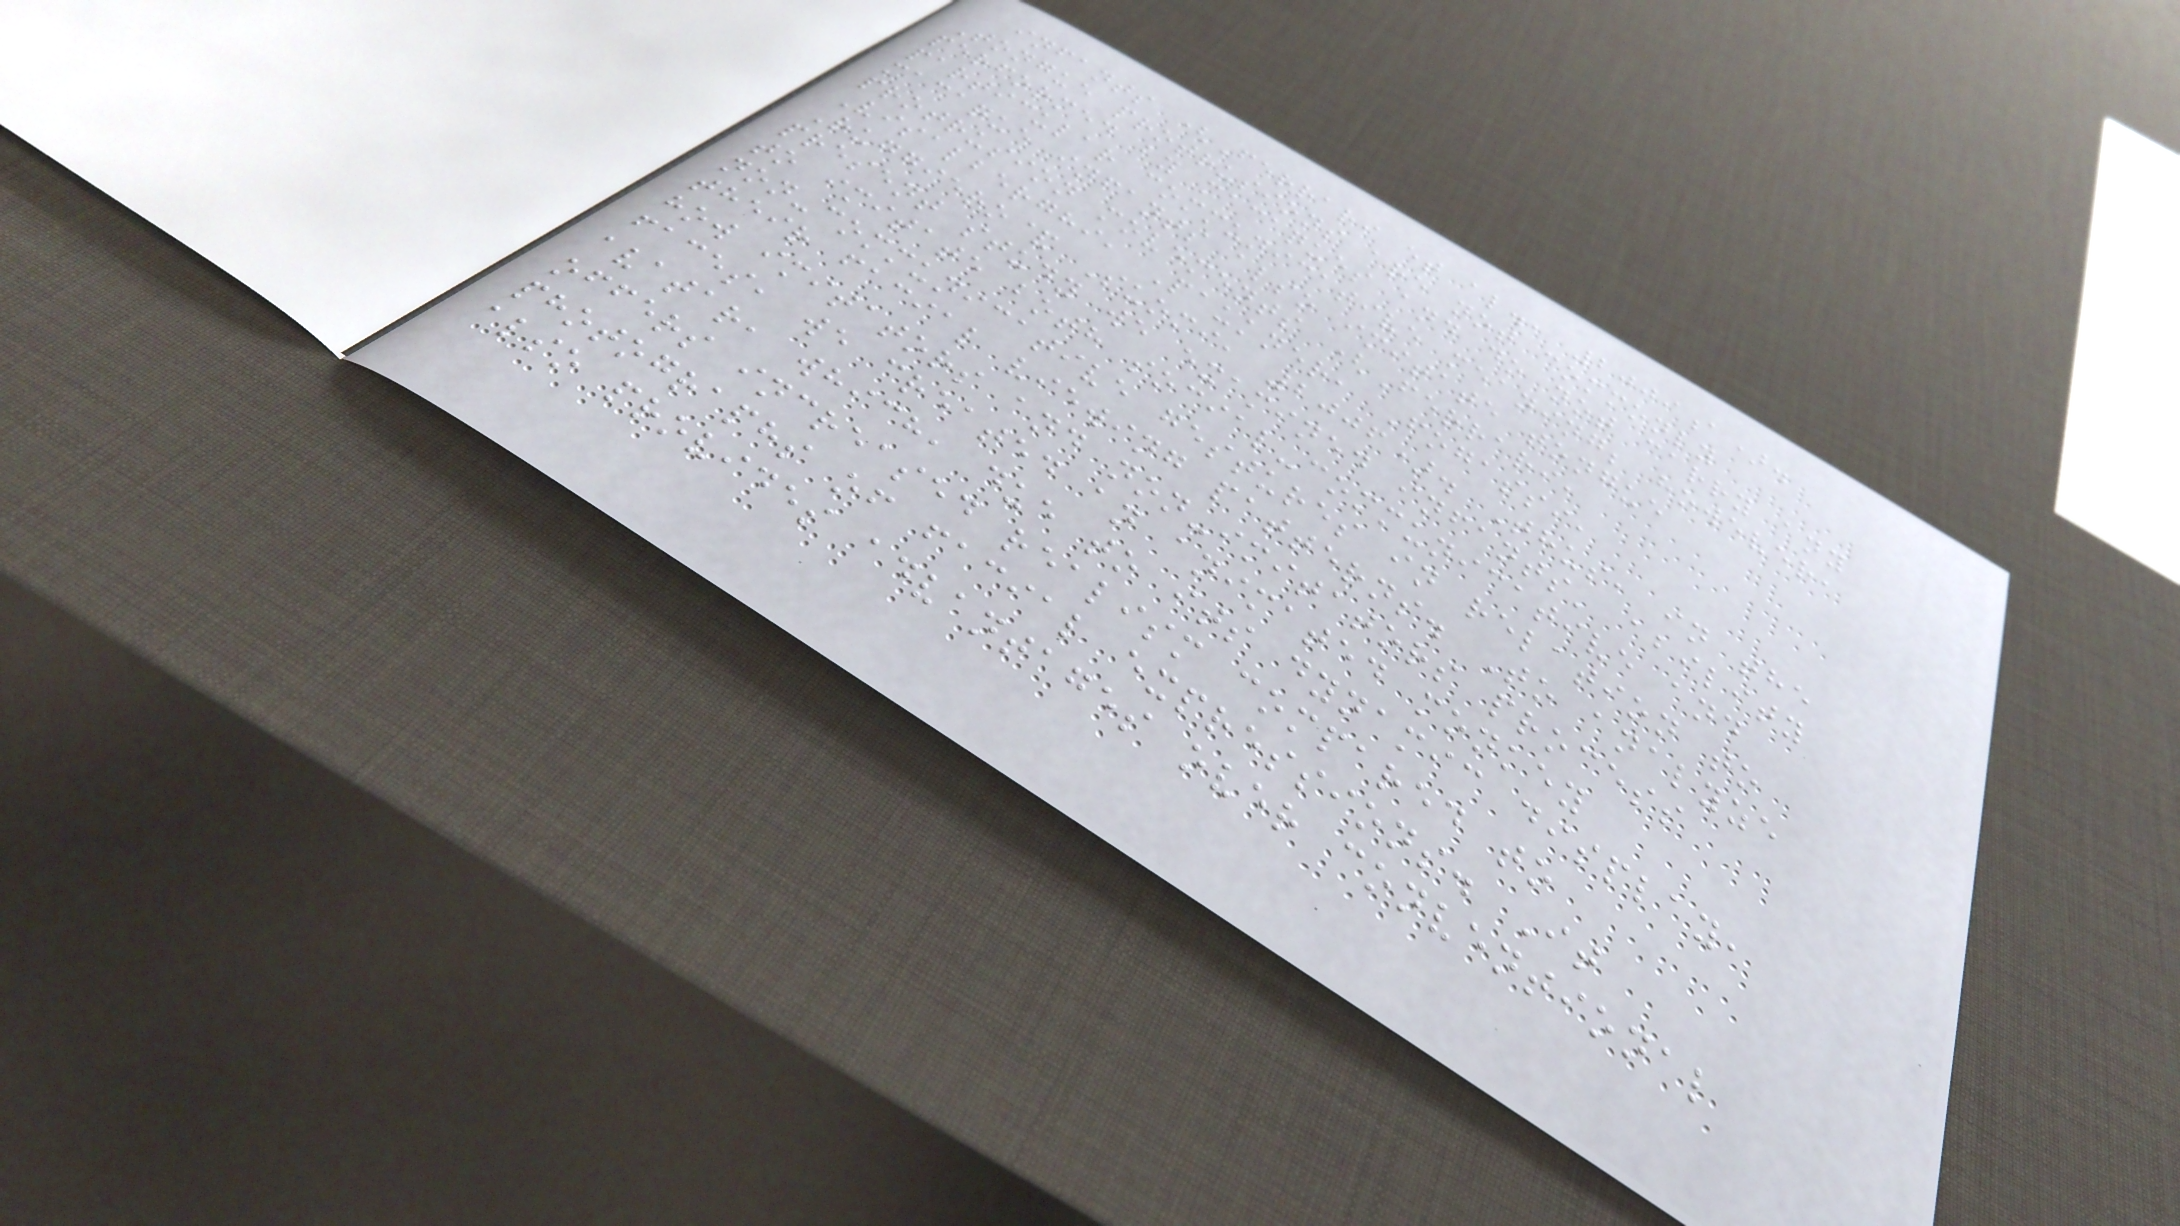infants (Ferrari et al., 2009a).
Tongue protrusions are not commonly
performed by macaques and do not carry any
particular communicative meaning; however,
macaque infants also imitate tongue
protrusion movements (Ferrari,
Visalberghi, Paukner, Fogassi,
Ruggiero& Suomi, 2006). Thus, in the
present study we examined infants' ability
to imitate both social-communicative and
non-communicative gestures in relation to
their facial viewing patterns. To analyze
how imitators and non-imitators process
faces, we created an animated monkey
avatar, which, due to its dynamic display,
offers increased realism compared to
photographs of facial expressions. It
also provides advantages over conventional
